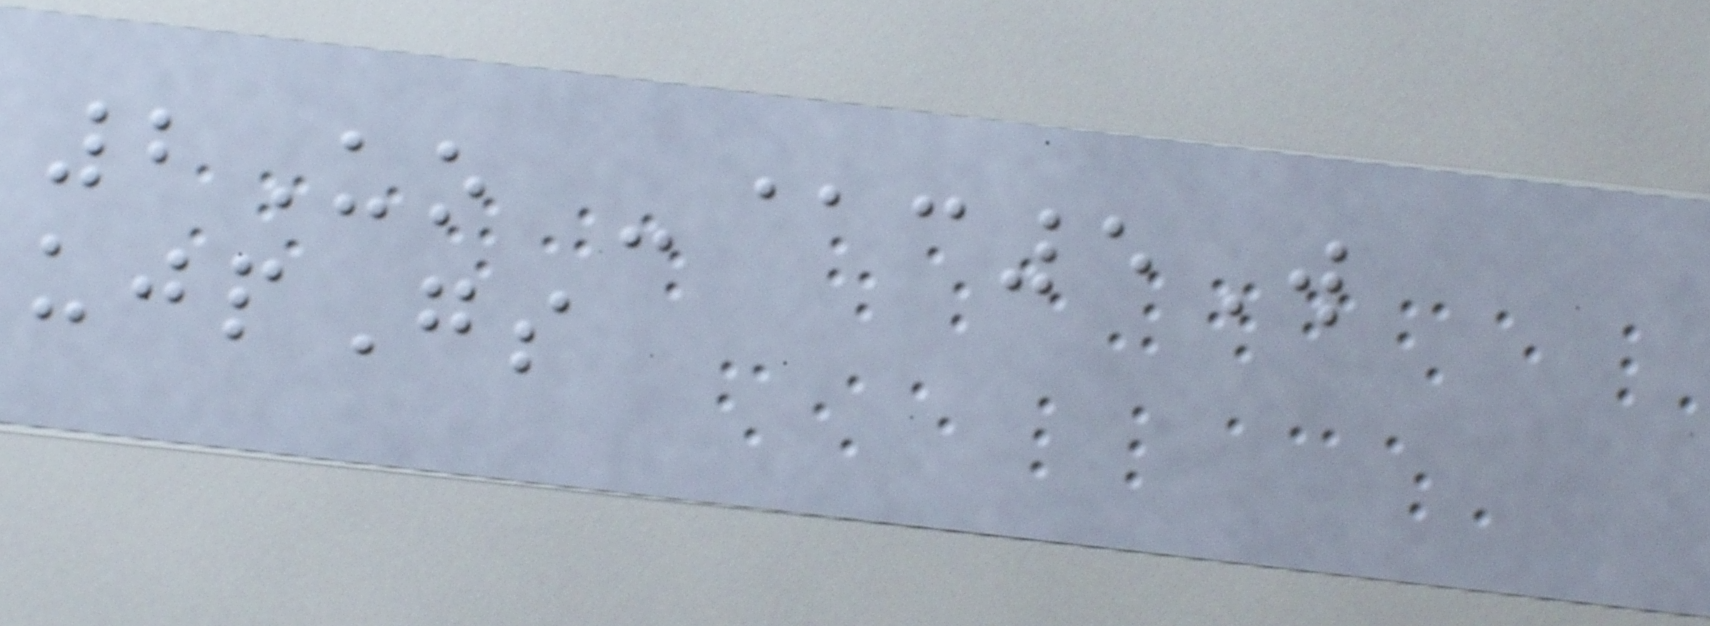2Uo -@c5W
ujpGs
